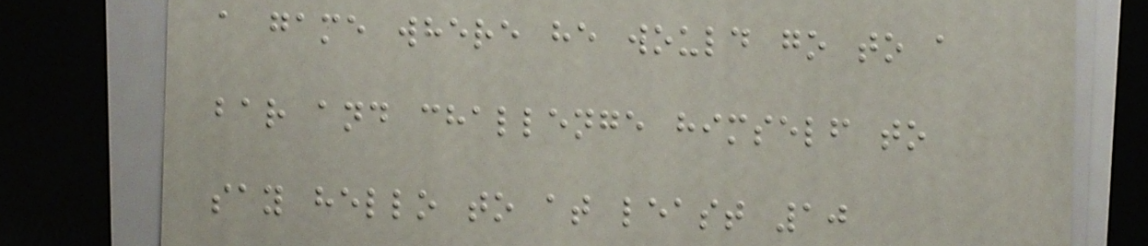a game where he would go to a
bar and challenge himself to
say hello to at least 10
